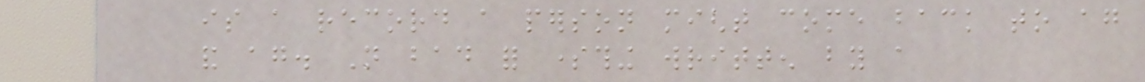is a record a person might come back to again
and again. Not bad for something written by a
